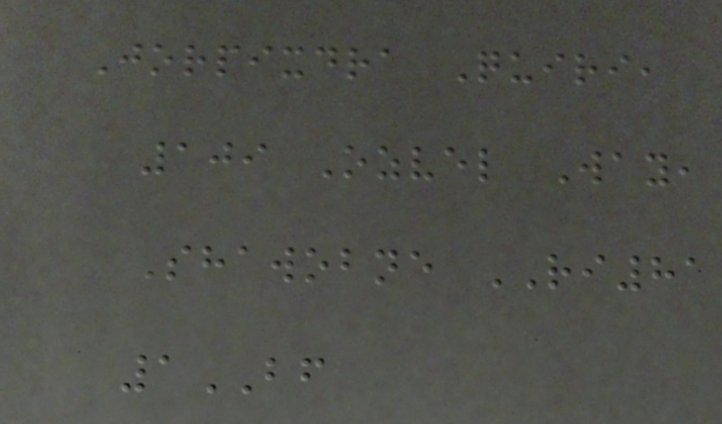Jorpixdra Quiri,
109 Ozvel Way,
Shawobne RI81
1BF
